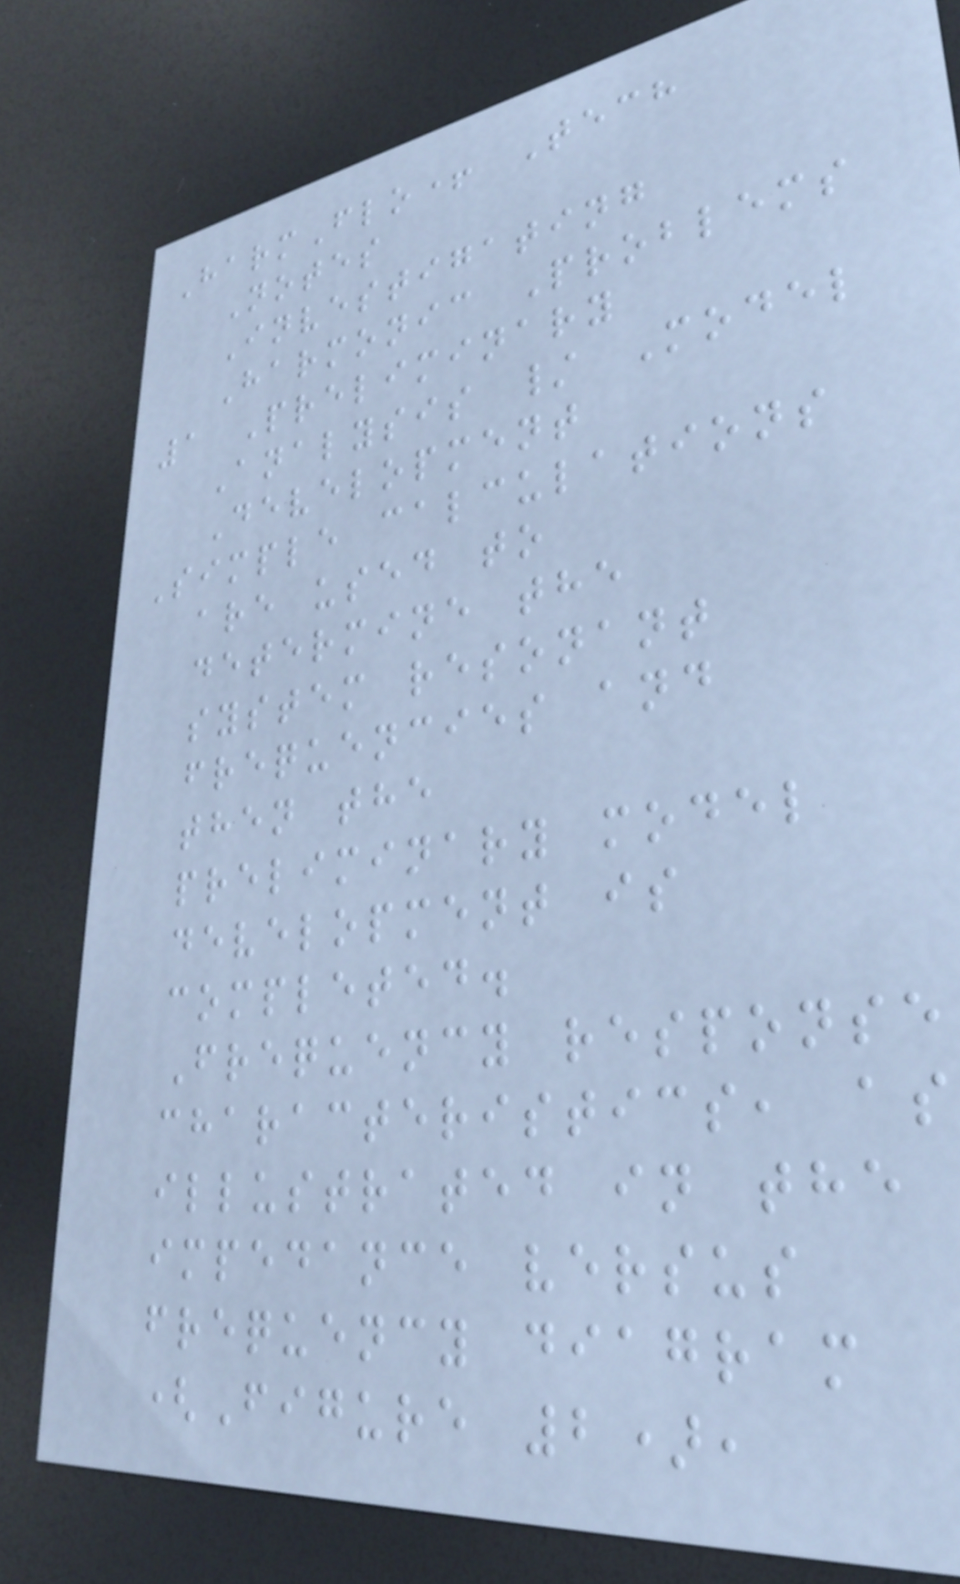HarmFlo+ Tech
Notes
Investigating
Harmonic Problems
1 Preliminary
Analysis / Model
Development
Simple calculations
are used to
determine the
system resonant
frequencies and
then the
preliminary model
development is
completed.
Frequency response
characteristics, as
illustrated in the
impedance versus
frequency diagram
(Figure 2),
